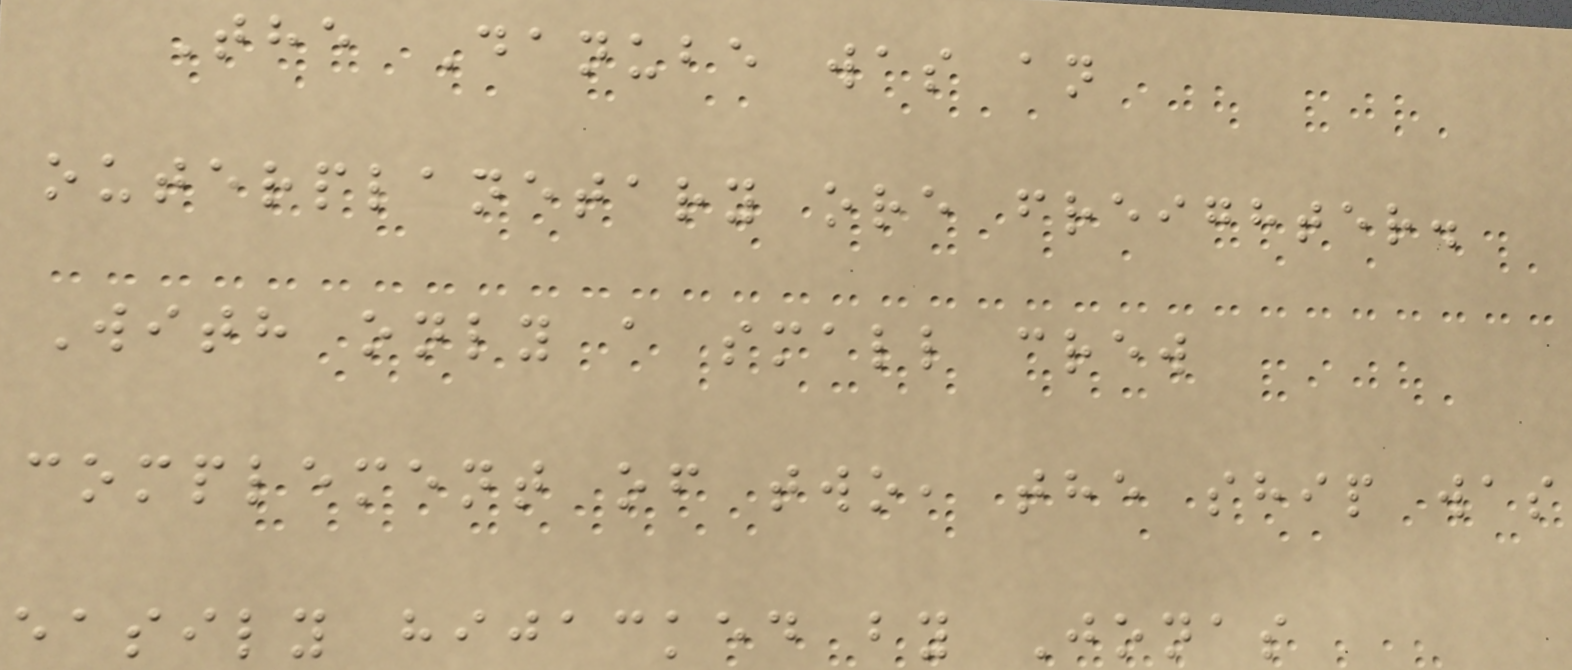The Danube was an
outerplanetary ore freighter.
With only a small crew
complement of two, the ship was
easily hijacked by Jonas
